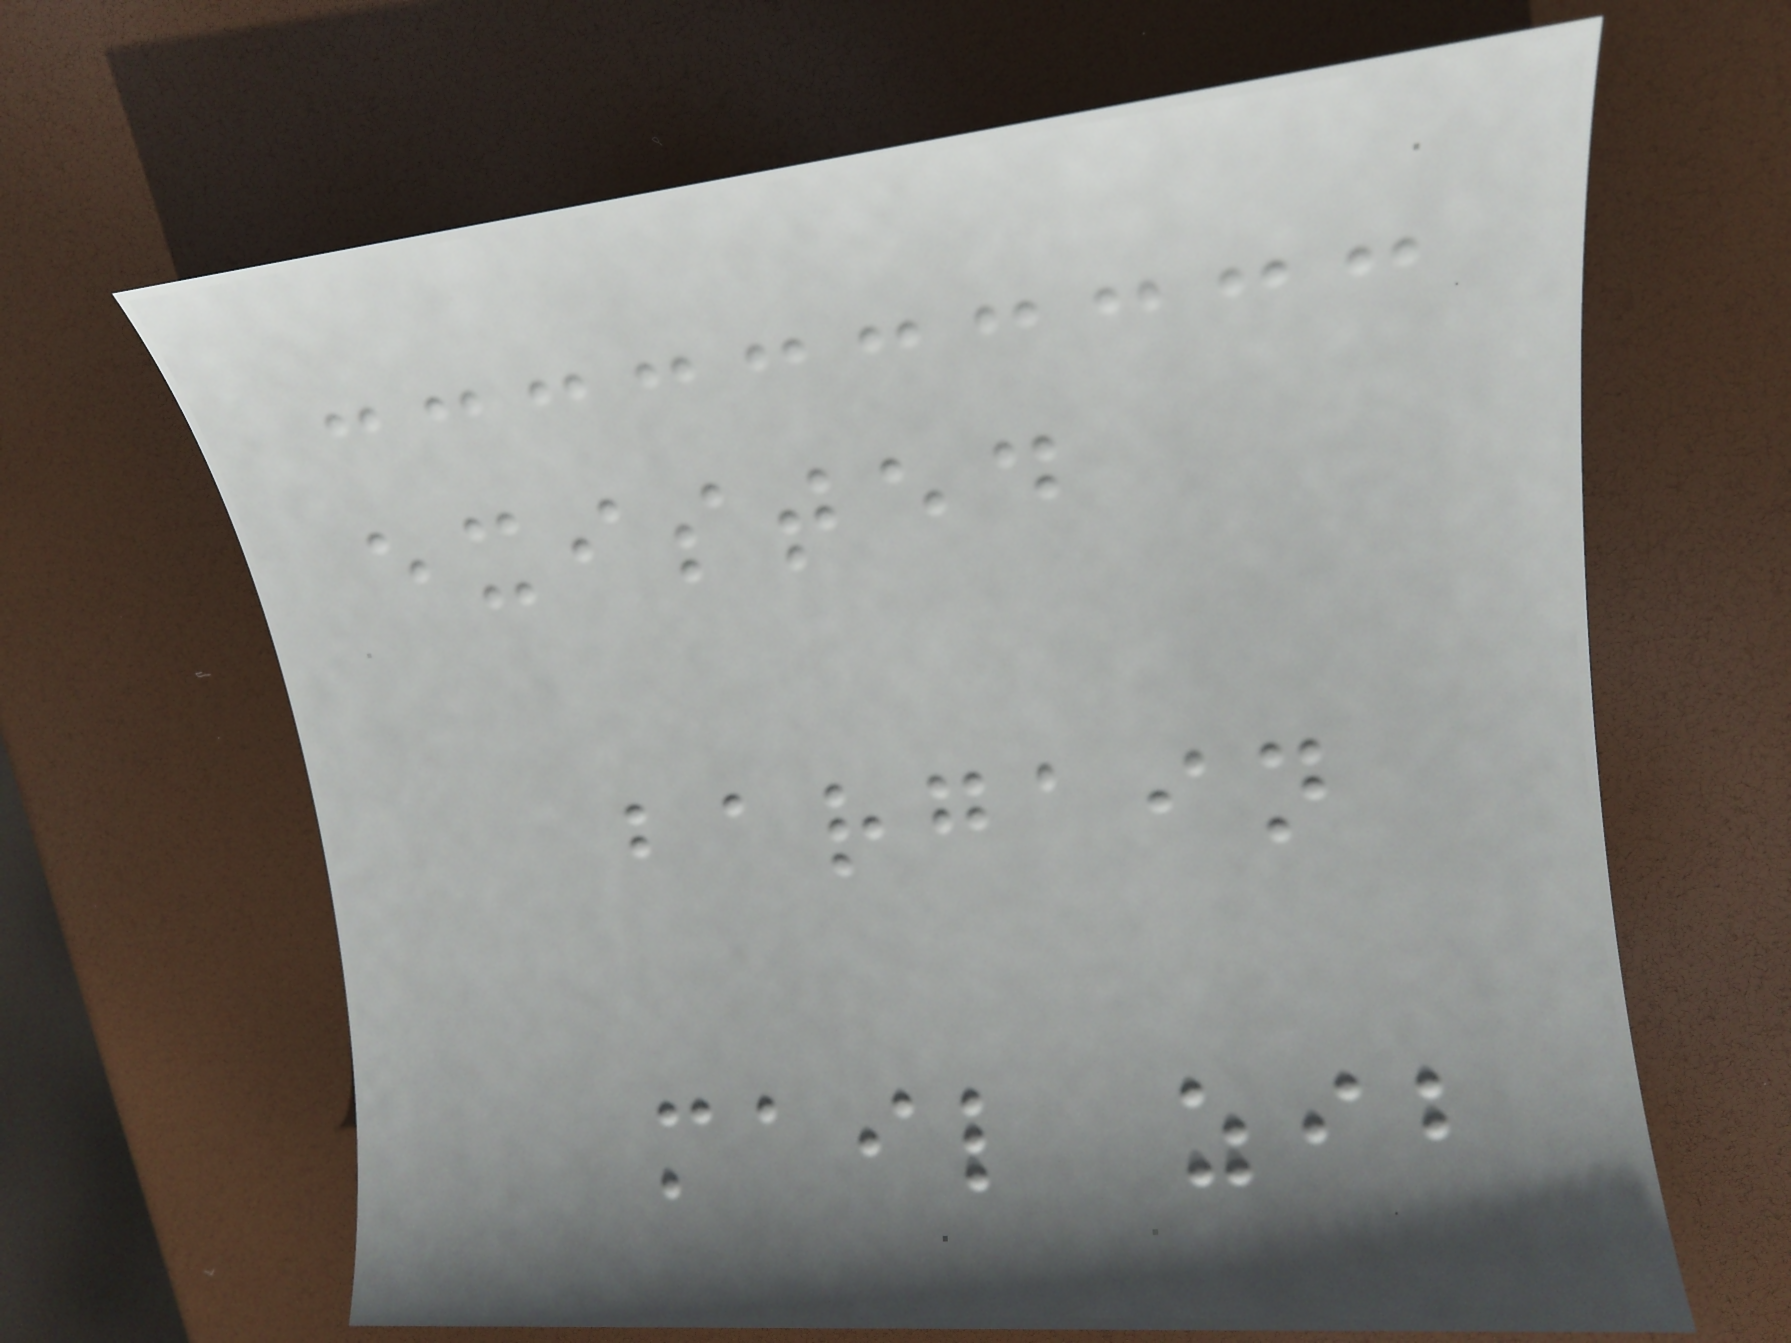existed
bargain
mail zib
